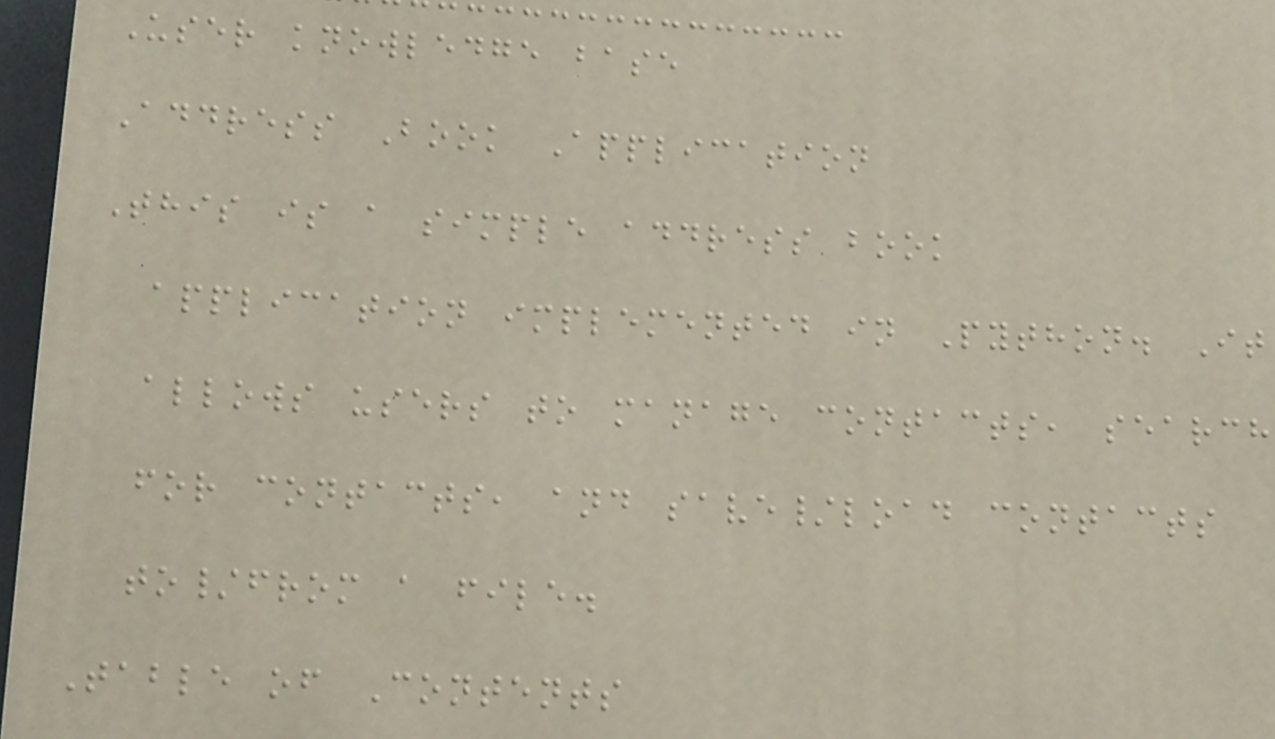User knowledge base
Address Book Application
This is a simple address book
application implemented in Python. It
allows users to manage contacts, search
for contacts, and save/load contacts
to/from a file.
Table of Contents
